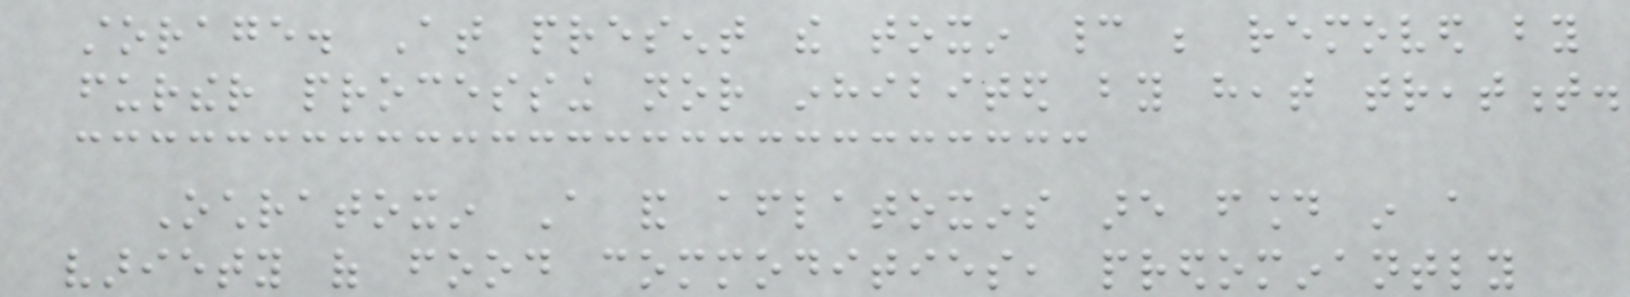storage. At present the toxin cannot be removed by
further processing nor inhibited by heat treatment.
Ochratoxin A and aflatoxins are found in a
variety of food commodities, predominantly
